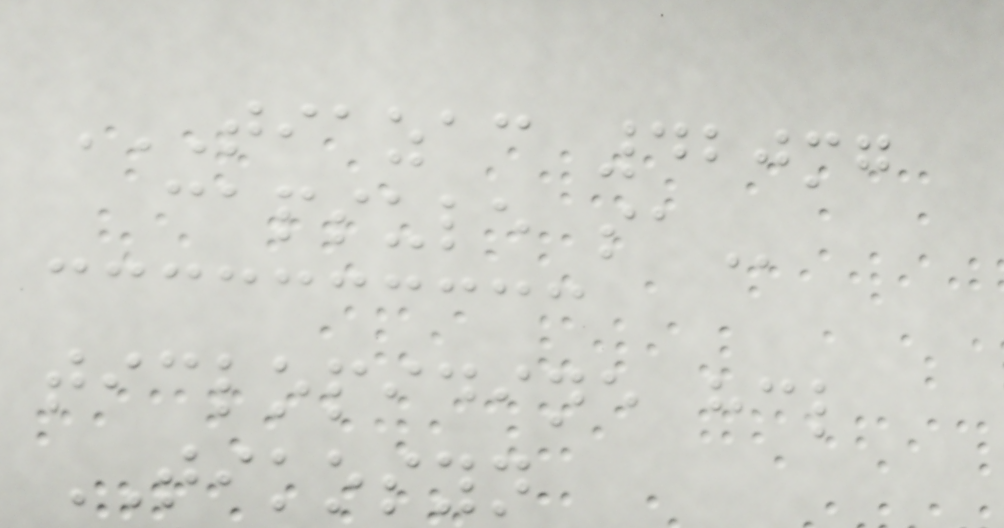TIAZAC 420MG
CAPSULE SA
ticlopidine hcl
TIKOSYN
